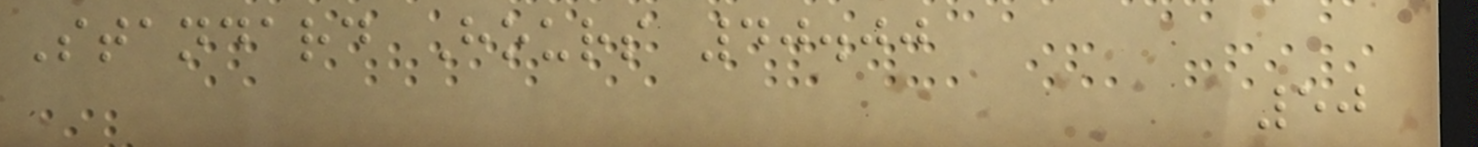Standard Hours 40.00
50
